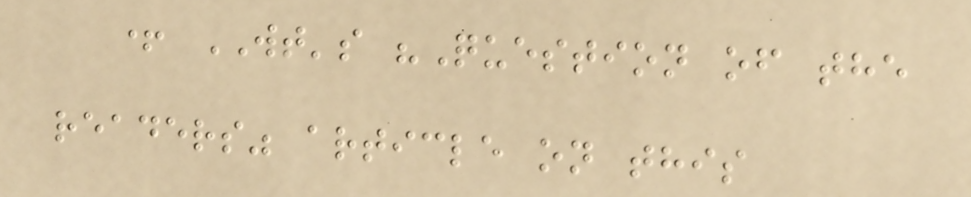+ WT's "Question of the
readers" article on this
